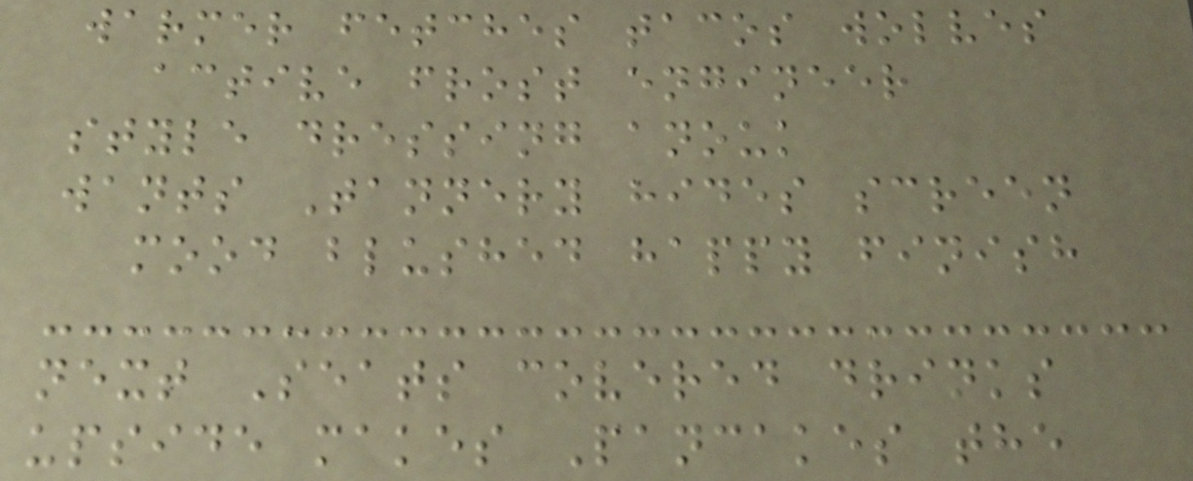warmer fetches tacos wolves
active frost engineer
style dressing anouk
wants Tannery hides screen
mood blushed happy finish
next Seats covered drinks
upside makes Pancakes the
